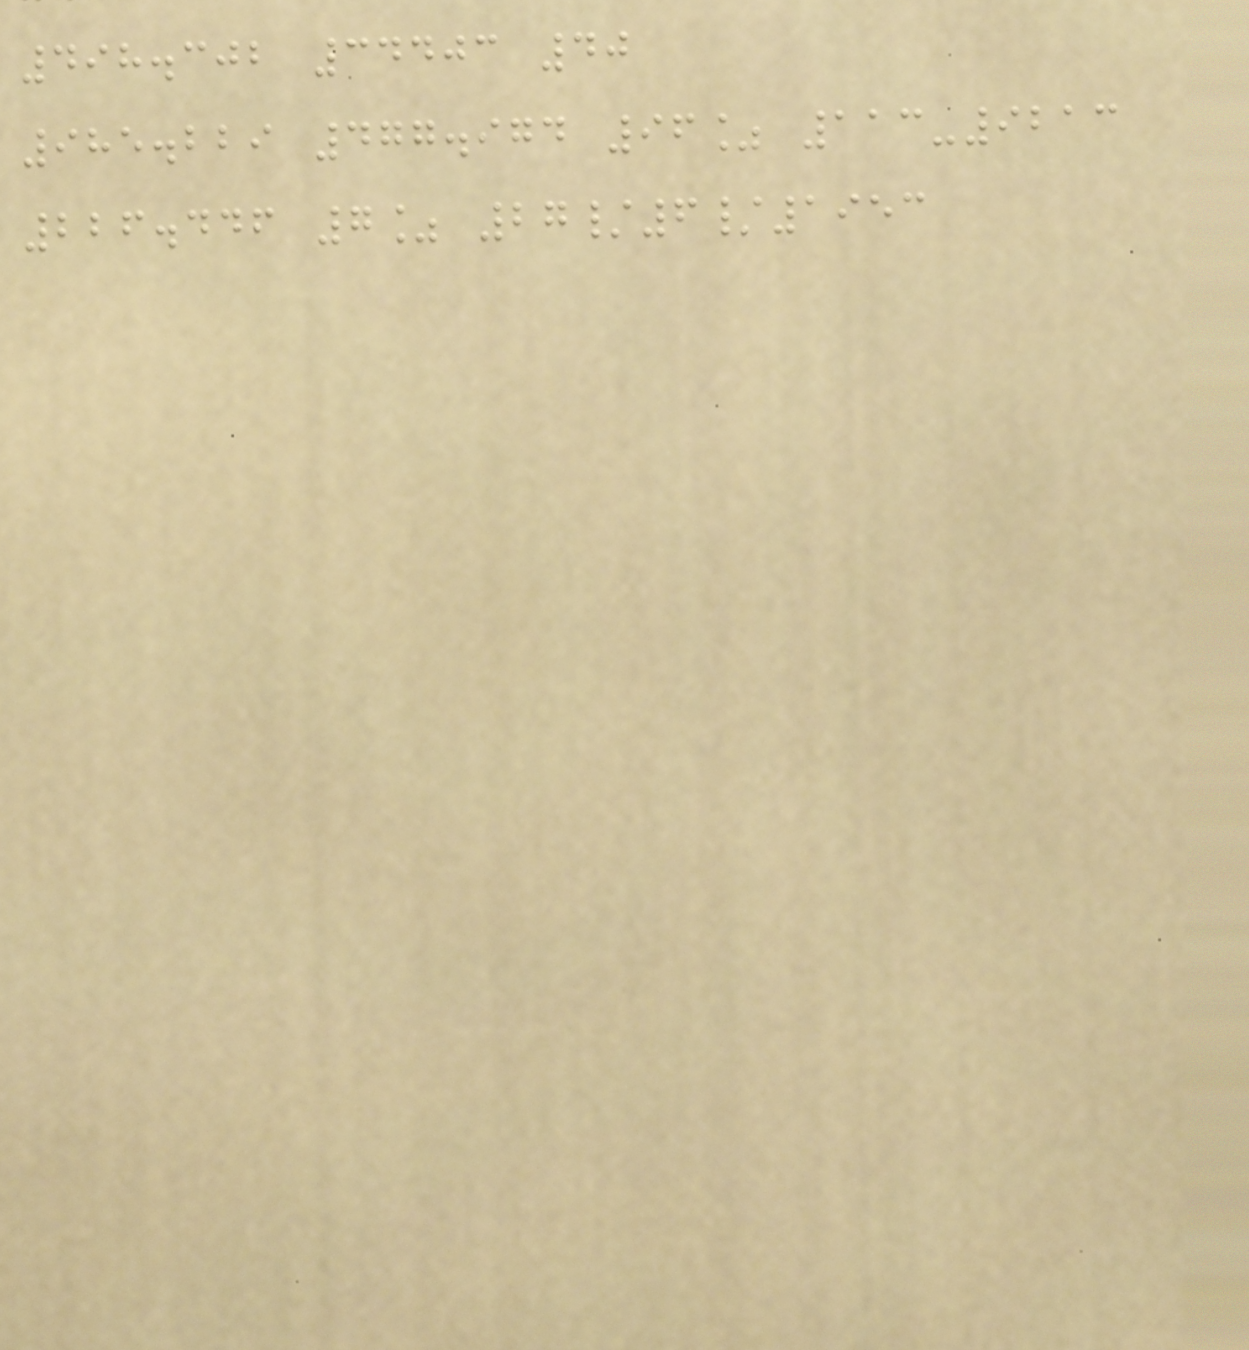498.302 34403 40
985.229 477.974 96% 113-9213
226.446 7% 27/6/1953
